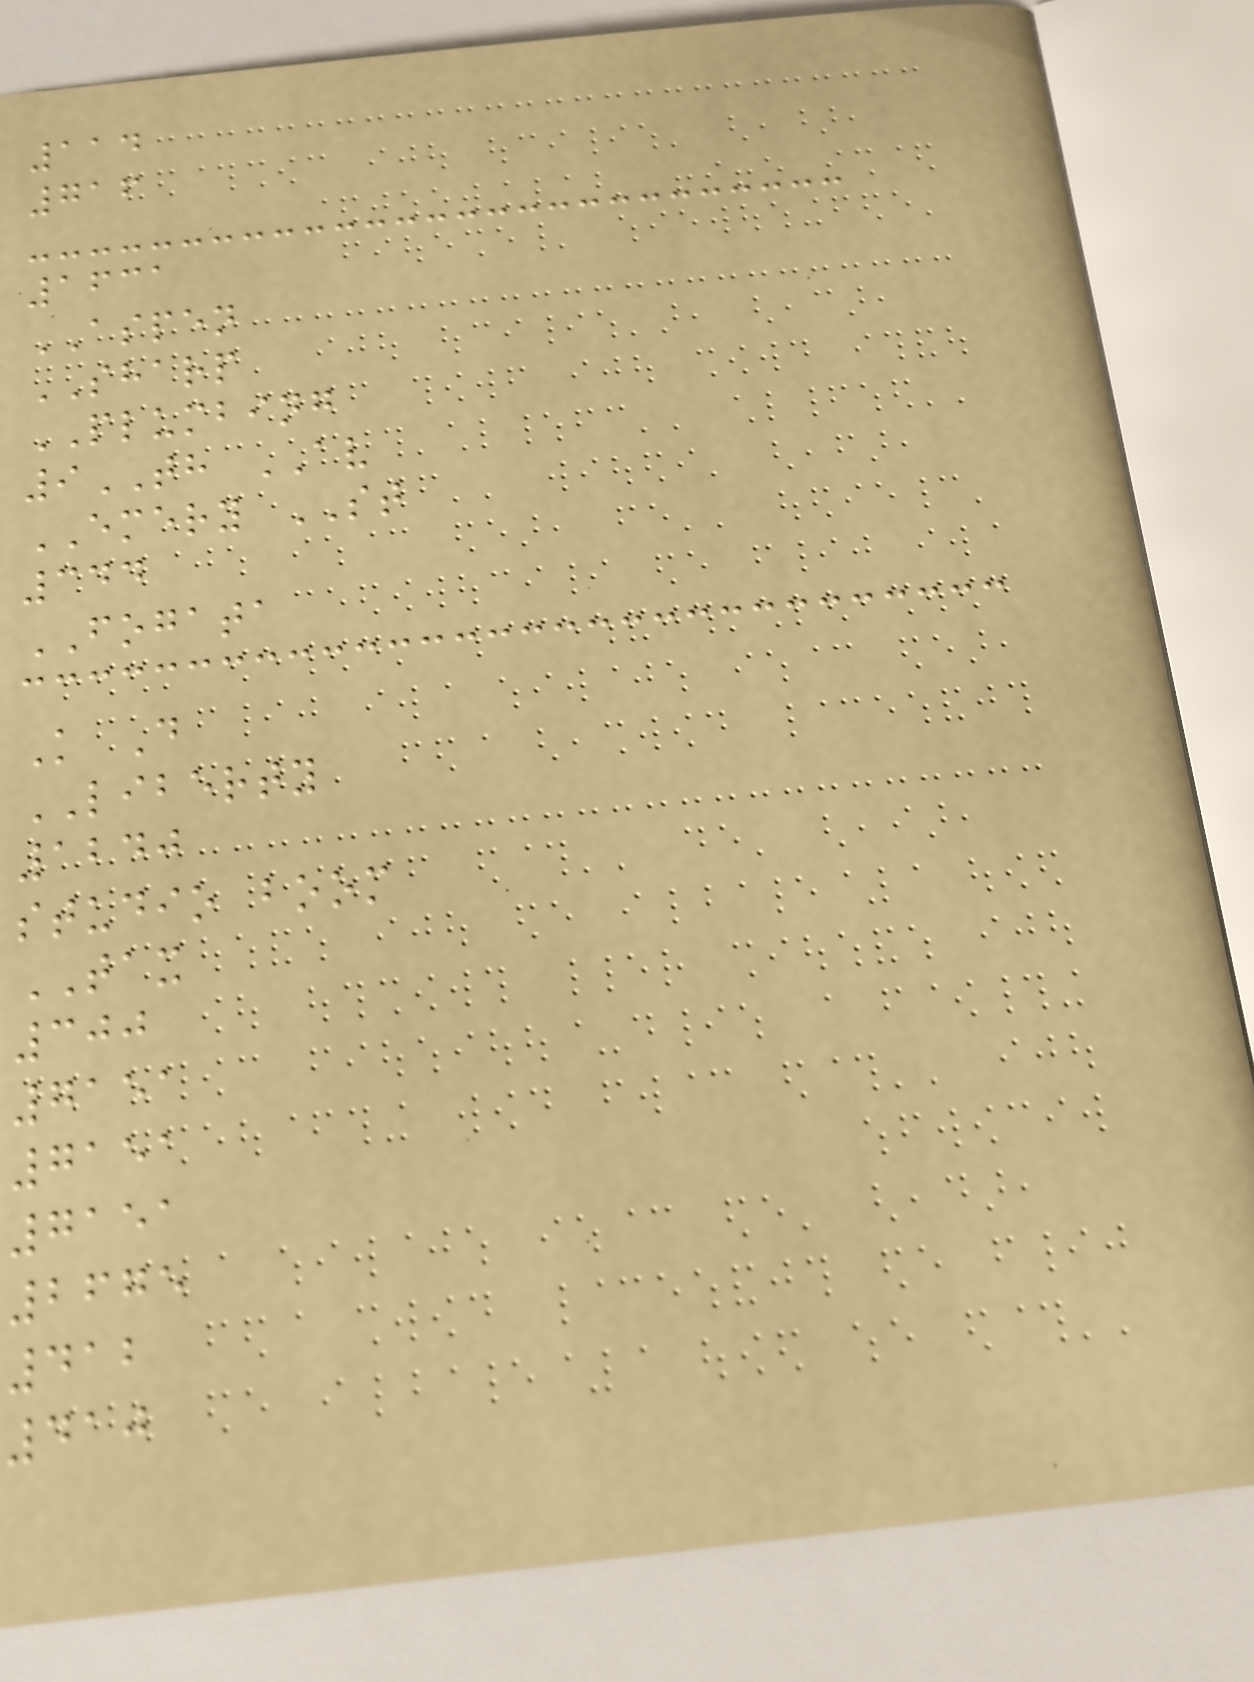114
716
1631
ASPEN
SHARP
PLUMBING
9TH AV
EMERY ST
344
FOGATA
K D
LIBERTY
1240
studio boom
TAX
300
7151
7151
7151
2675
412
410
